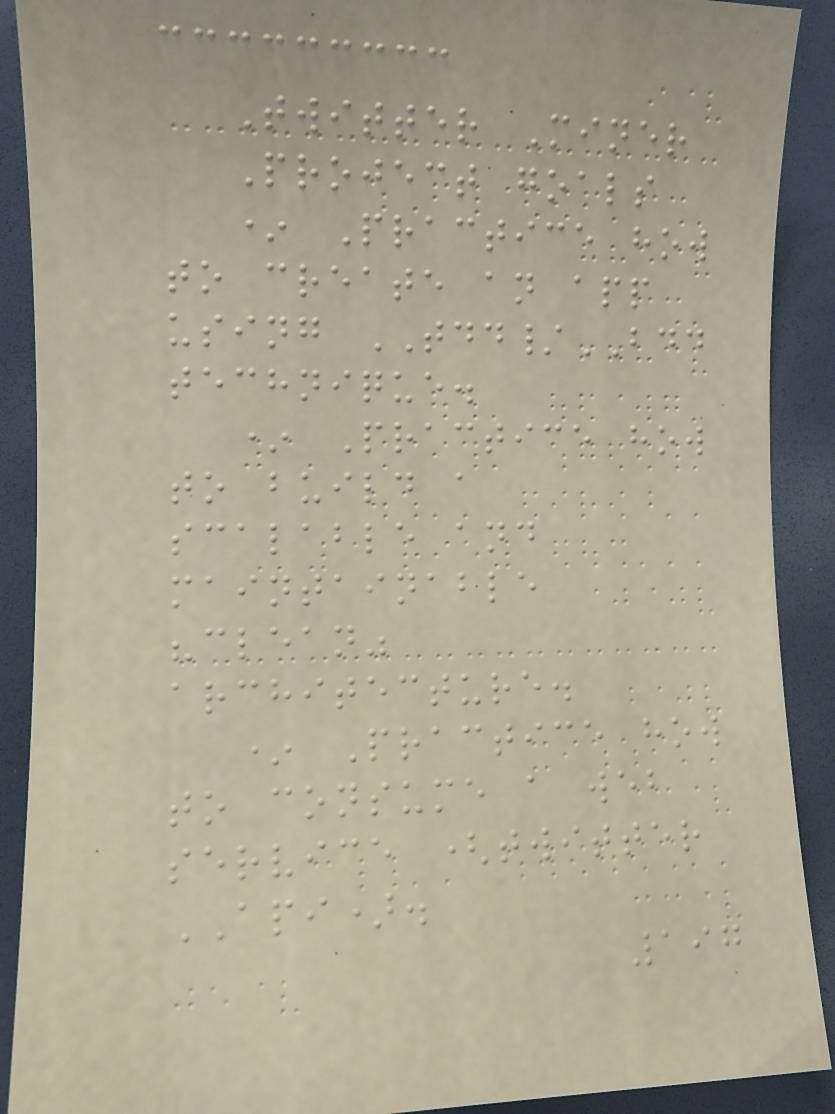Twitter Miner
Project goals
* Practice how
to create an app
using TDD/BDD
technique.
* Practice how
to build a
scalable and
maintainable
"clean"
architecture.
* Practice how
to consume a web
service (twitter
API).
197
